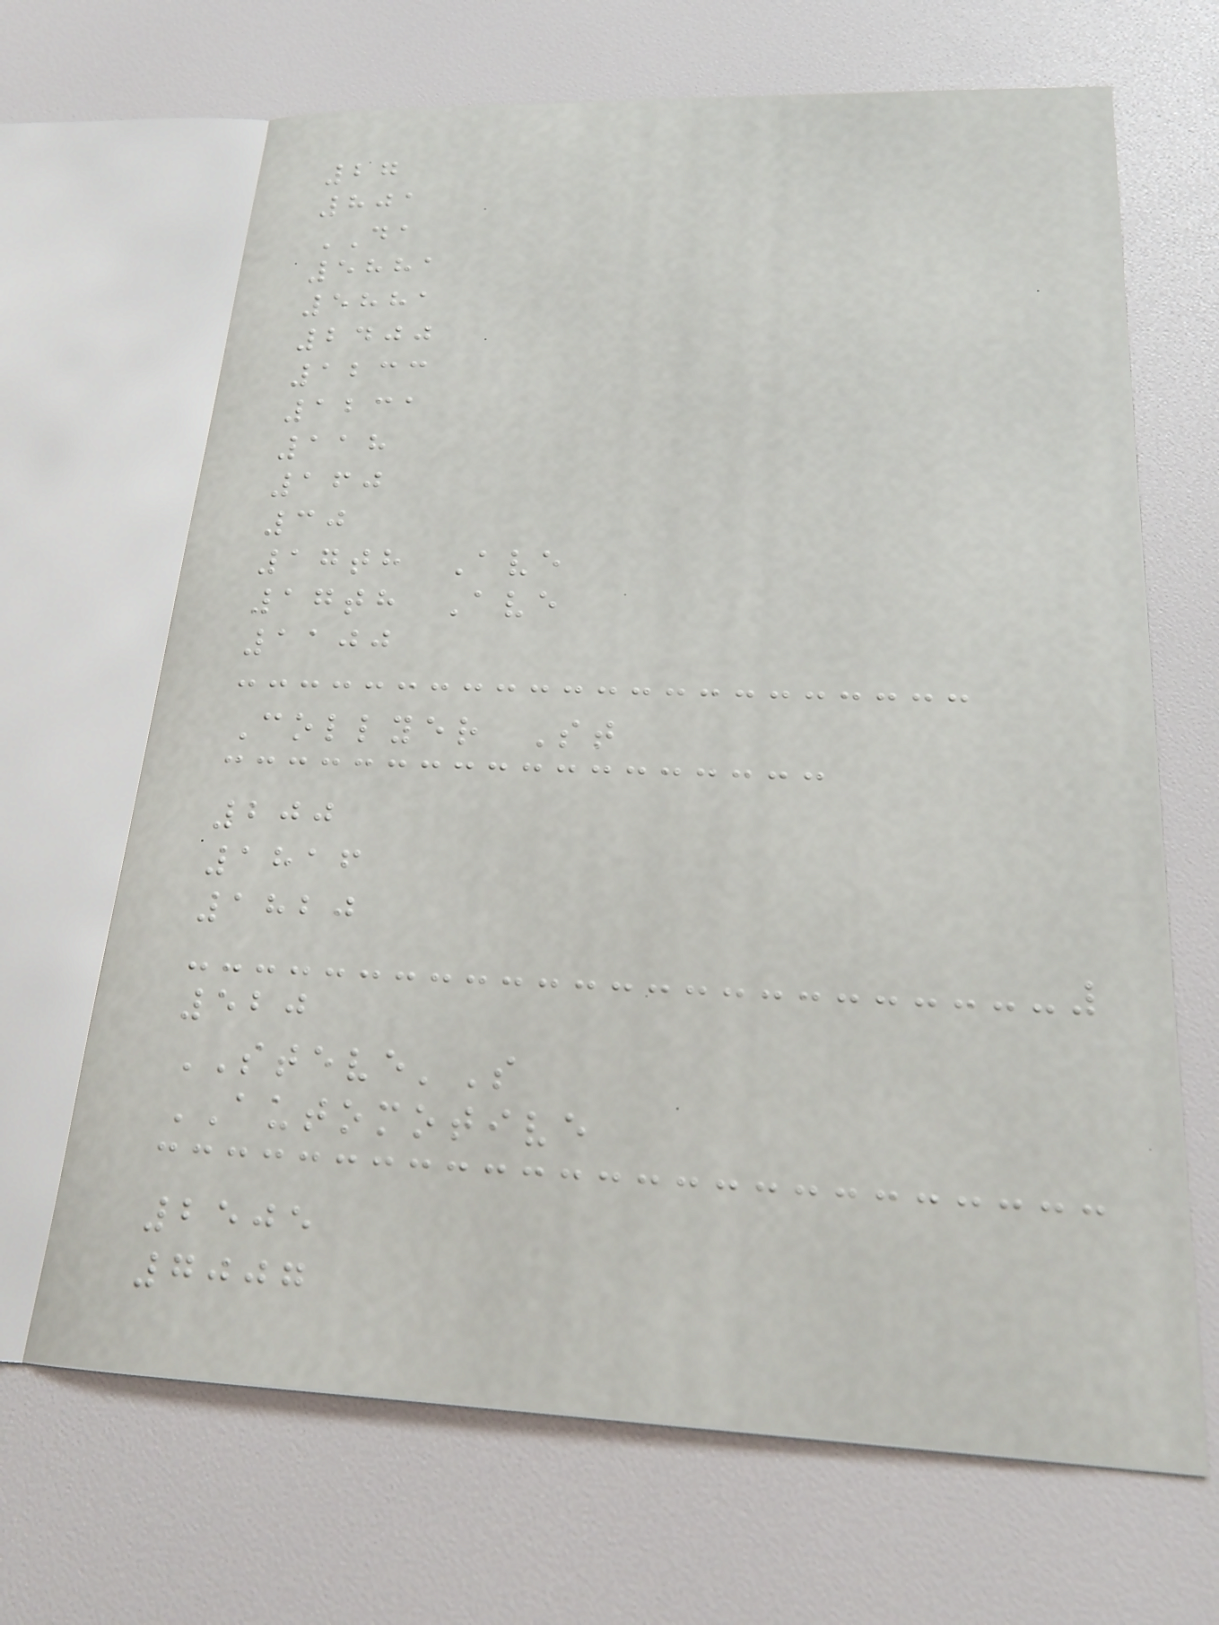27
801
DA
5881
5881
2400
1233
1231
118
160
30
17th Ave
17th Ave
1100
Collyer St
200
1816
1820
520
STEVE'S
AUTOMOTIVE
2505
7007
